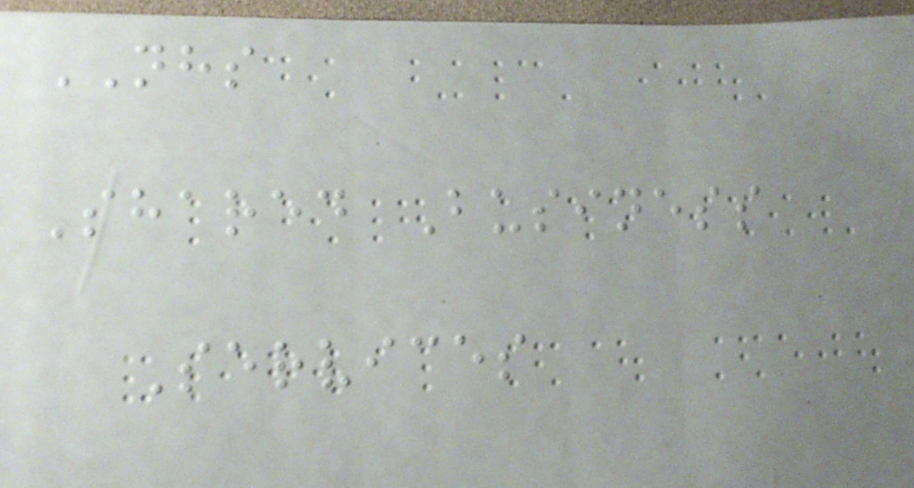NHS
Shared Business
Services
